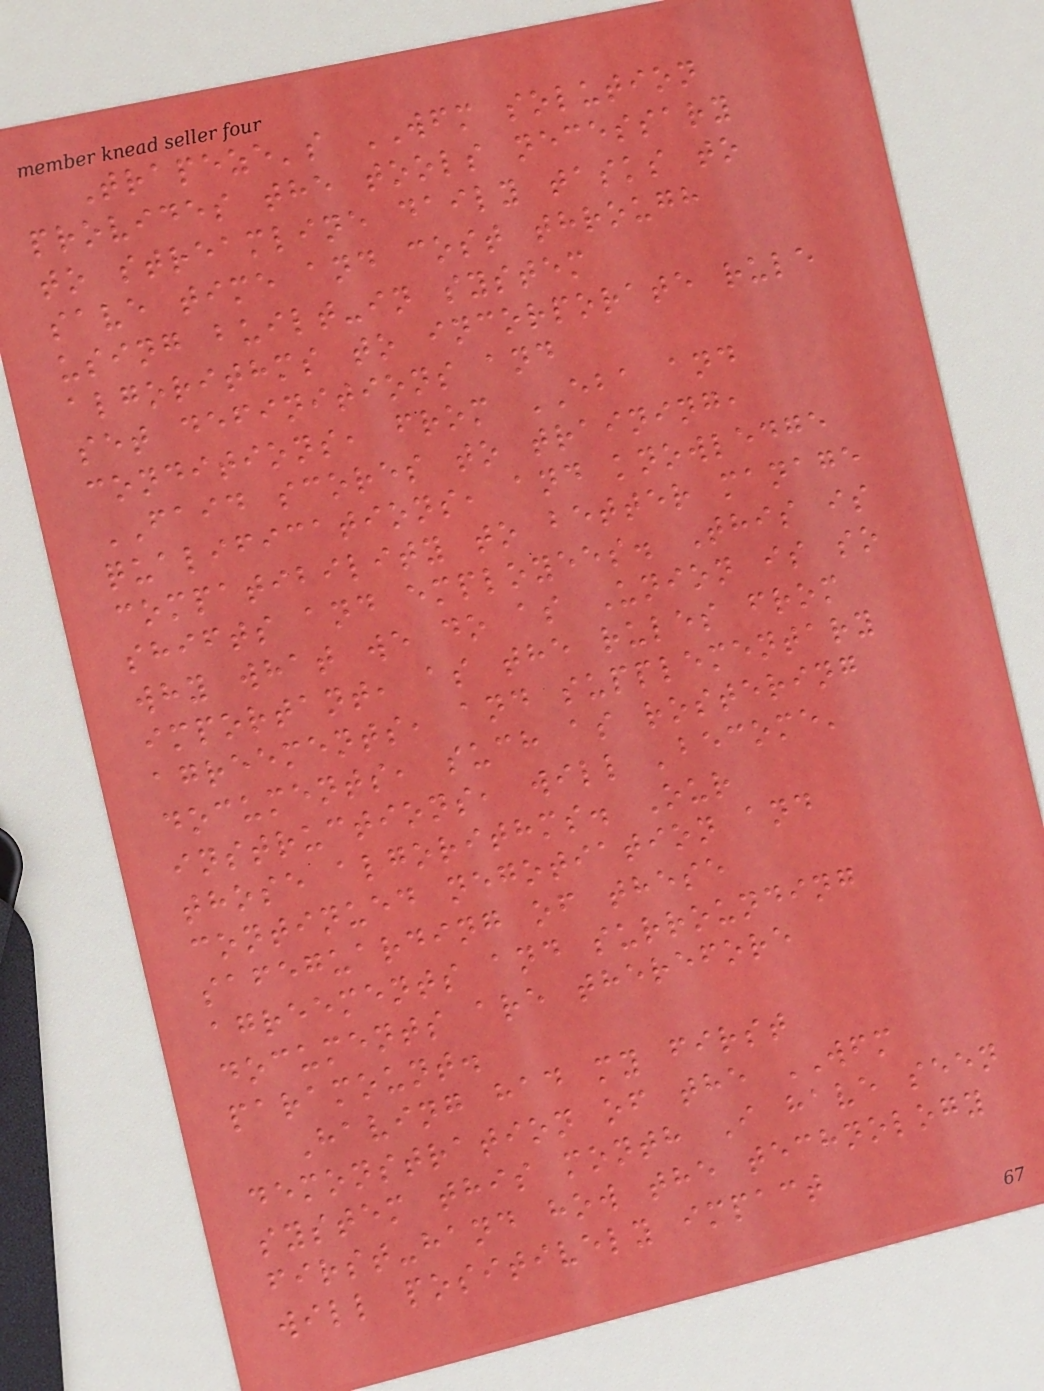Trapeze's WFM solution
provides the tools necessary
to streamline daily tasks to
save time and cost through
using built-in system
algorithms to incorporate rule
set definitions and
conditions, from EBA and
FAID scores to training,
qualifications, and knowledge
compatibility to better manage
shifts and employees. This is
why what we do as Union is so
important, as the rules from
agreements, and supplementary
documents, such as rostering
instructions, will 'become'
those algorithms. Our
continued negotiation and
safeguarding of these
agreements and surrounding
documents are therefore
paramount.
Having had my first
demonstration of the WFM
system this month I have seen
first-hand how the technology
will positively impact
